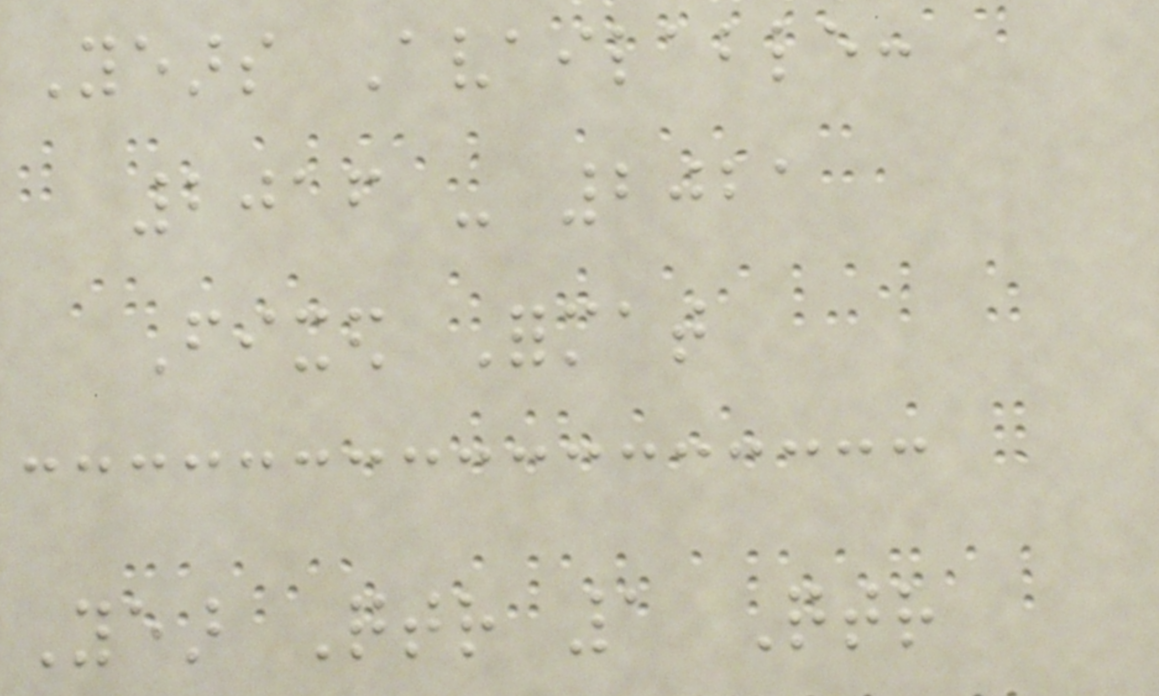Years Available:
2016 - 2021
Fixed Format
Year Qtr 1 Qtr
